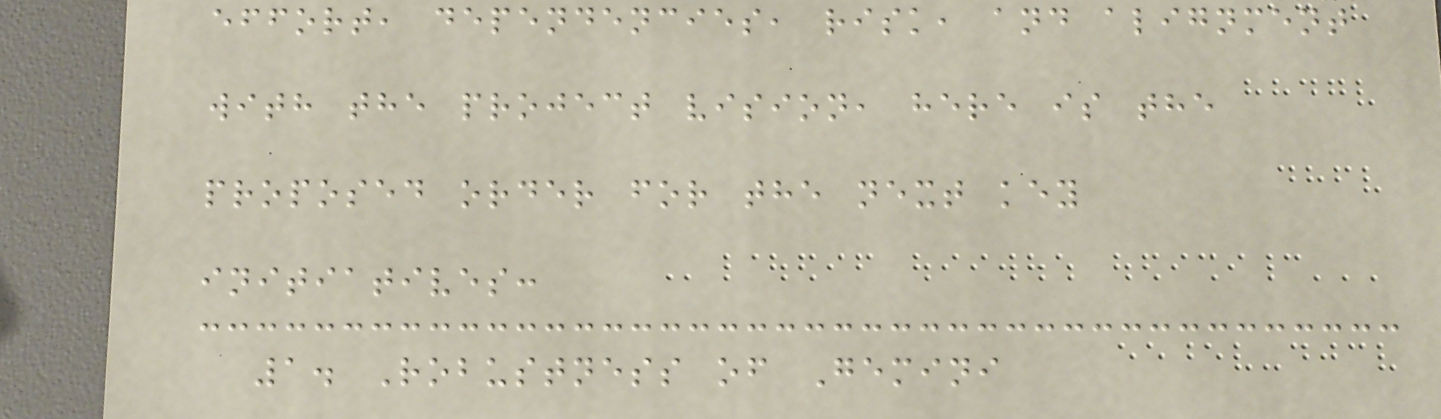effort, dependencies, risk, and alignment
with the project vision, here is the
proposed order for the next key
initiatives:
1. Robustness of Gemini
